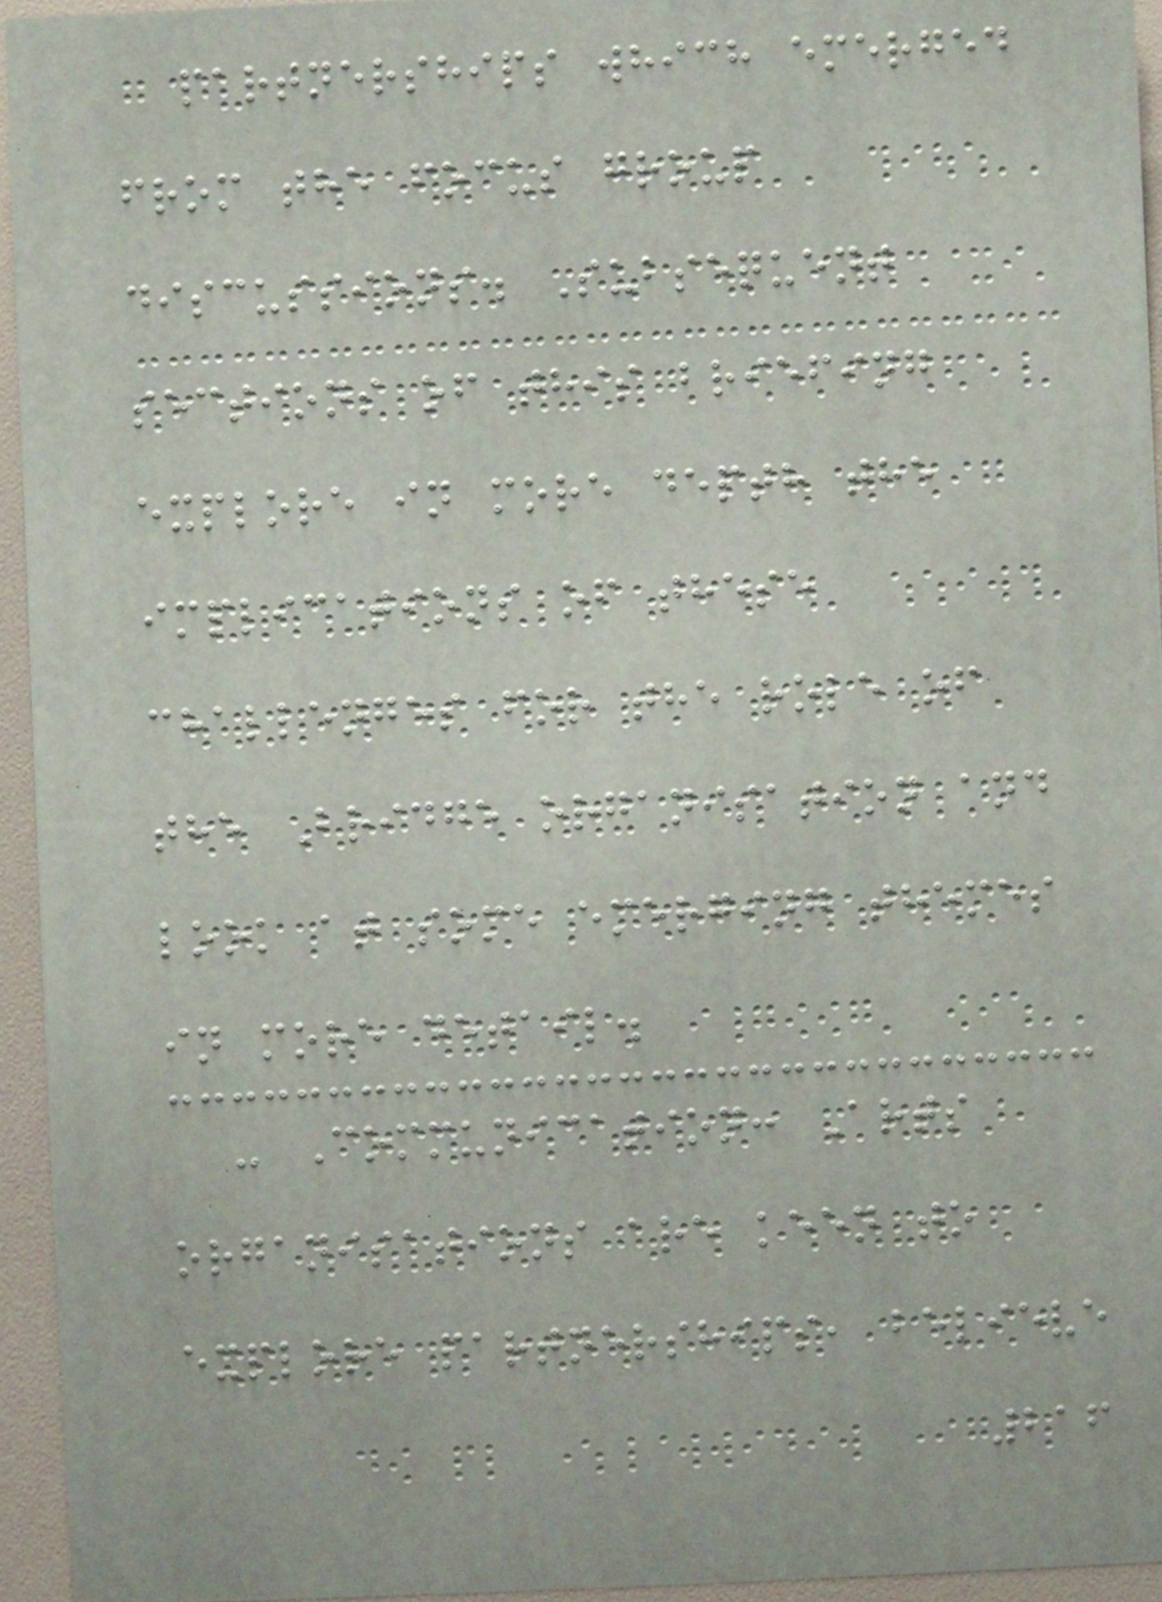partnerships which emerged
from the focus group
discussions. Subsequent
sections of this briefing
explore in more depth the
implications of these
challenges for the role of
the Bridge organisation and
look at some emerging themes
in more detail.
- Communication: Arts
organisations are keen to
explore partnerships, believe
216
